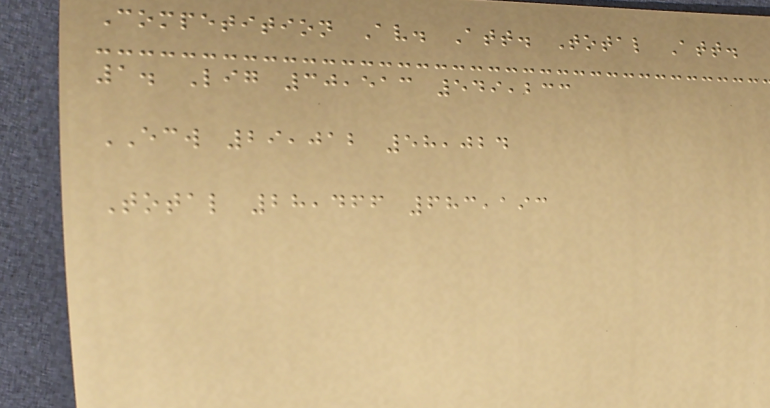Competition Av. Att. Total Att.
1. Lig 30,513 549,233
ECW 29,012 58,024
Total 28,466 683,193
